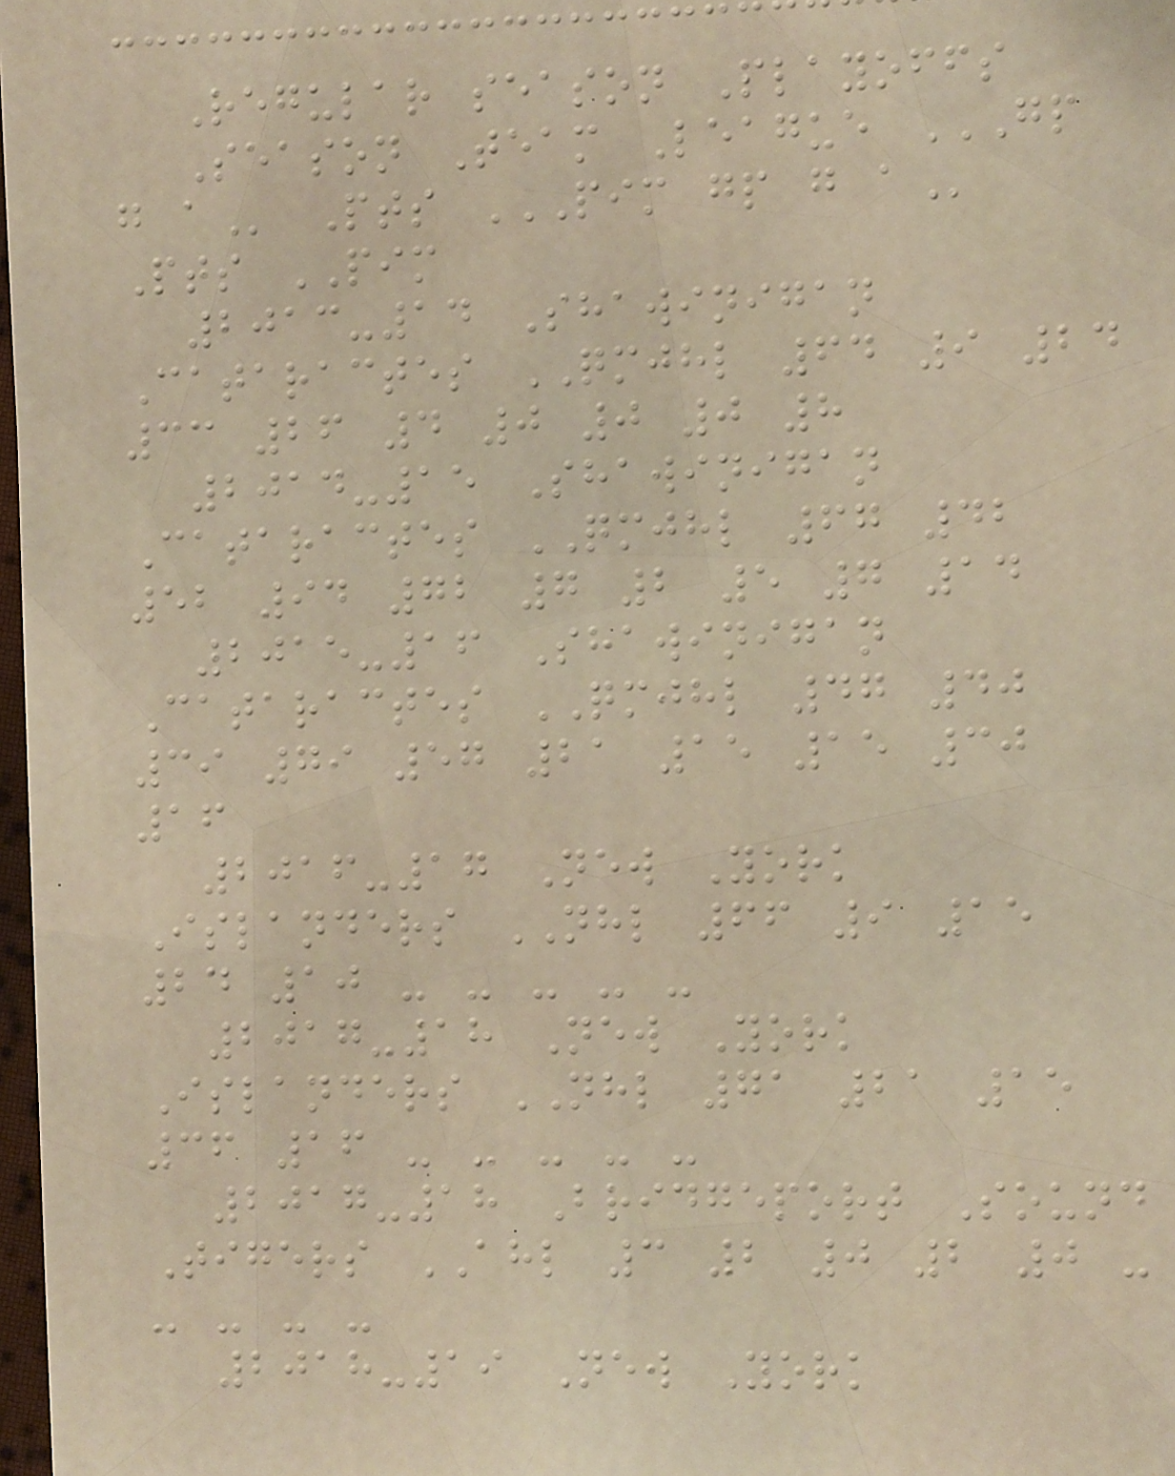Regular season Playoffs
Season Team League GP
G A Pts PIM GP G A
Pts PIM
2013-14 Shawinigan
Cataractes QMJHL 64 9 24
33 26 4 0 0 0 8
2014-15 Shawinigan
Cataractes QMJHL 67 42
52 94 72 7 2 5 7 14
2015-16 Shawinigan
Cataractes QMJHL 47 40
39 79 57 21 15 15 30
16
2016-17 New York
Islanders NHL 66 9 15
24 10 - - - - -
2017-18 New York
Islanders NHL 71 21 15
36 16 - - - - -
2017-18 Bridgeport Sound
Tigers AHL 3 2 0 2 0 -
- - - -
2018-19 New York
